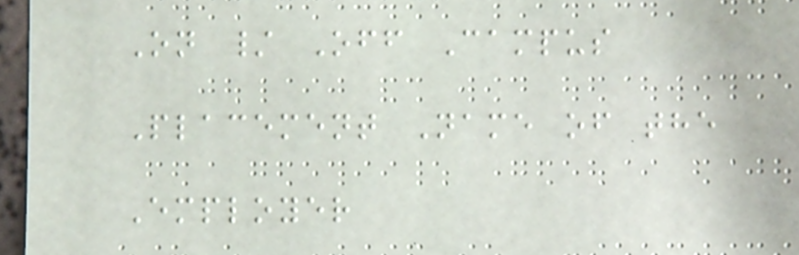On / Off Campus
Placement Name of the
Employer
